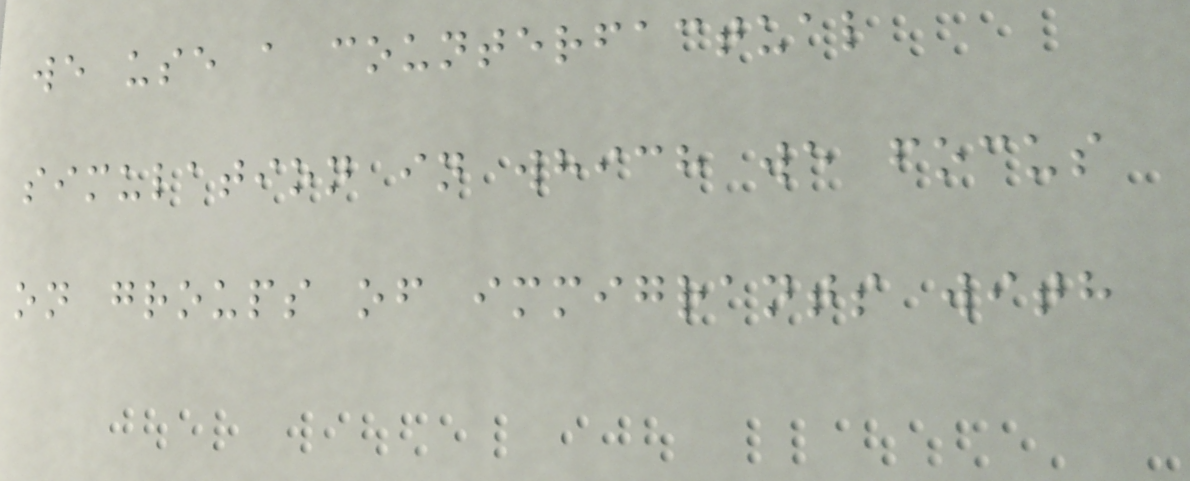we use a counterfactual
simulation in which we focus
on groups of immigrants with
